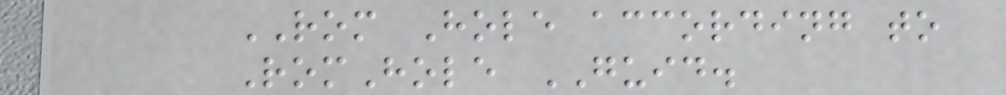ROM Hole according to
RomHole GUID.
